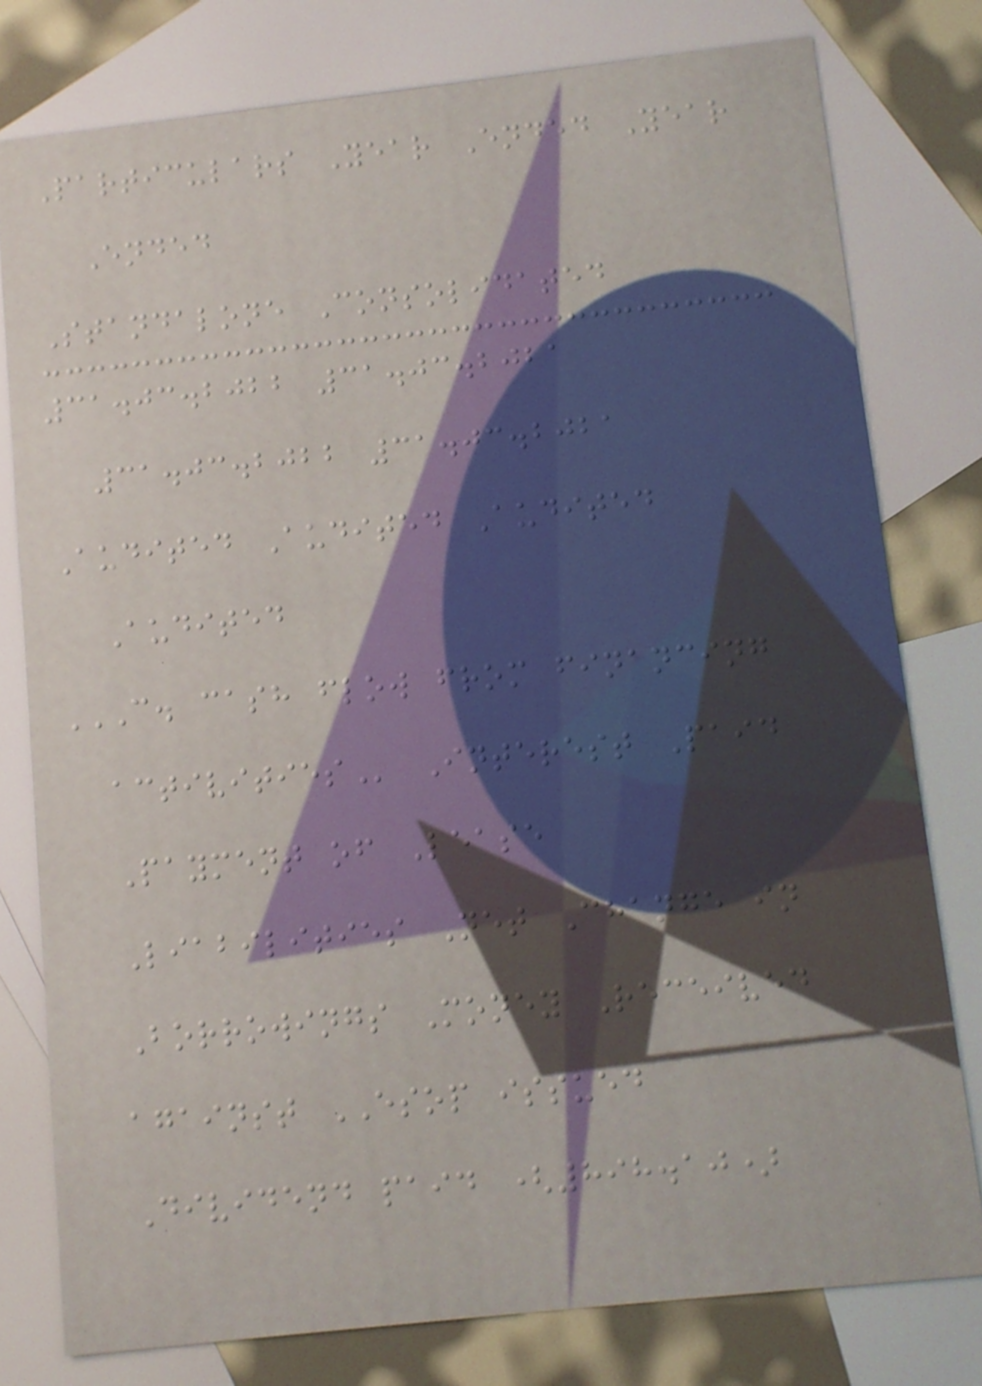Particulars Year Ended Year
Ended
Standalone Consolidated
31.03.2022 31.03.2021
31.03.2022 31.03.2021
Audited Audited Audited
Audited
C. CASH FLOW FROM FINANCING
ACTIVITIES Interest Paid
Payment of Lease
Liabilities Net Change in
Borrowings Money Received
against ESOP issued
Dividend paid (898.10)
